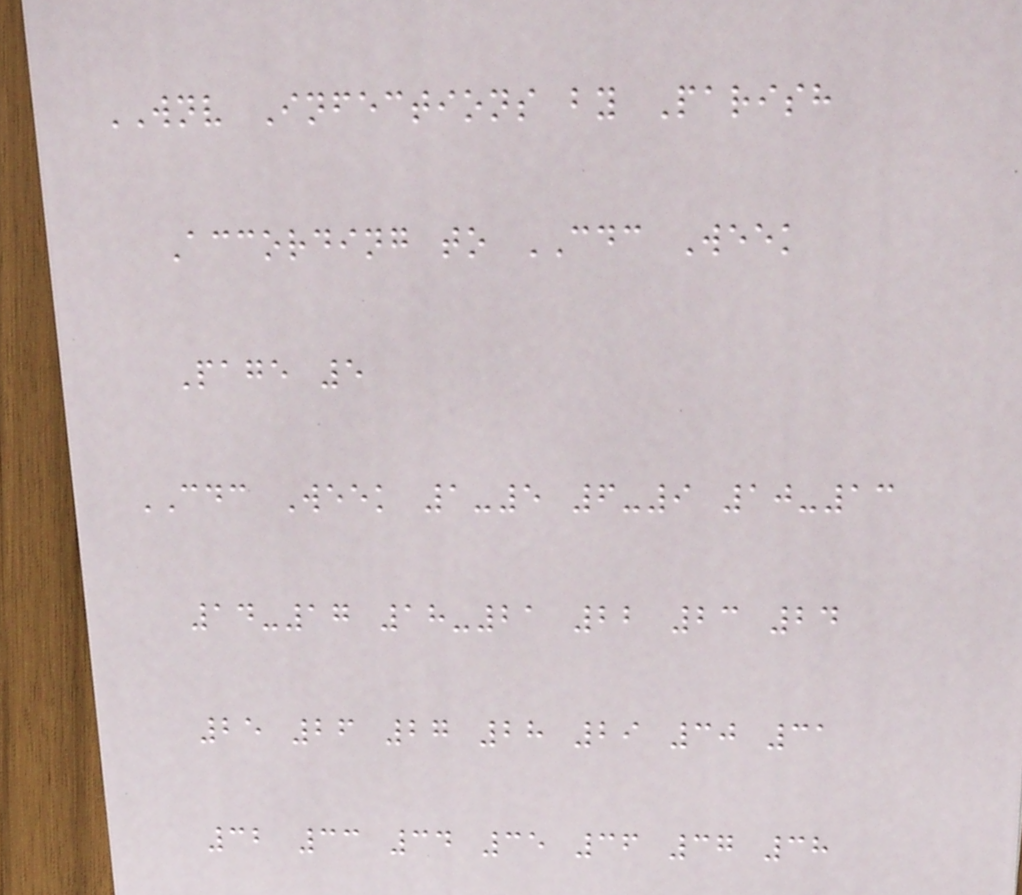WNV Infections by Parish
According to CDC Week
Page 5
CDC Week 1-5 6-9 10-13
14-17 18-21 22 23 24
25 26 27 28 29 30 31
32 33 34 35 36 37 38
